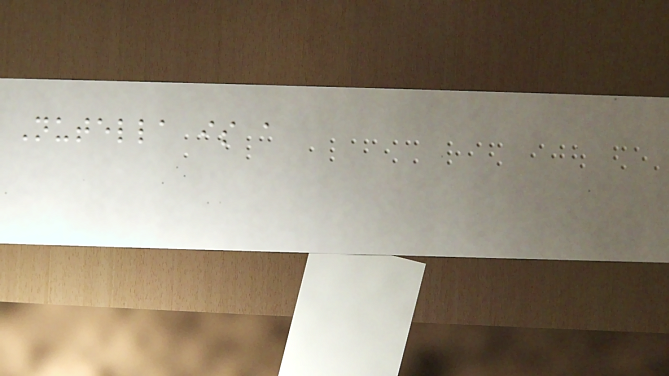Nutella is a
